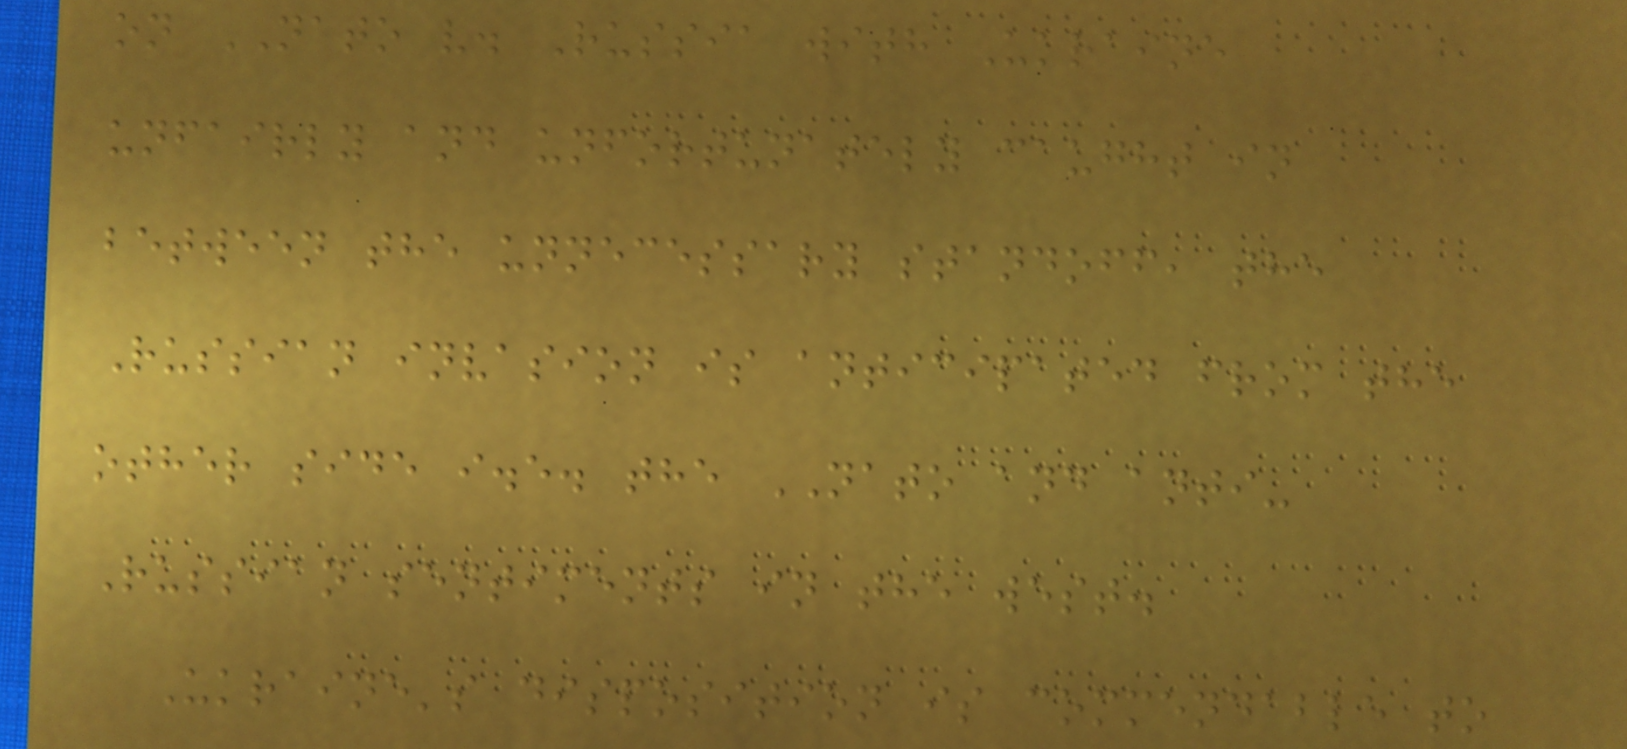on NATO v. Russia with Ukraine
unfairly and unfortunately caught in
between the unnecessary standoff, the
Russian invasion is anticipated from the
other side i.e. the NATO and anti-
Russian sentiments in the west.
Ukraine's disposition is commendable to
